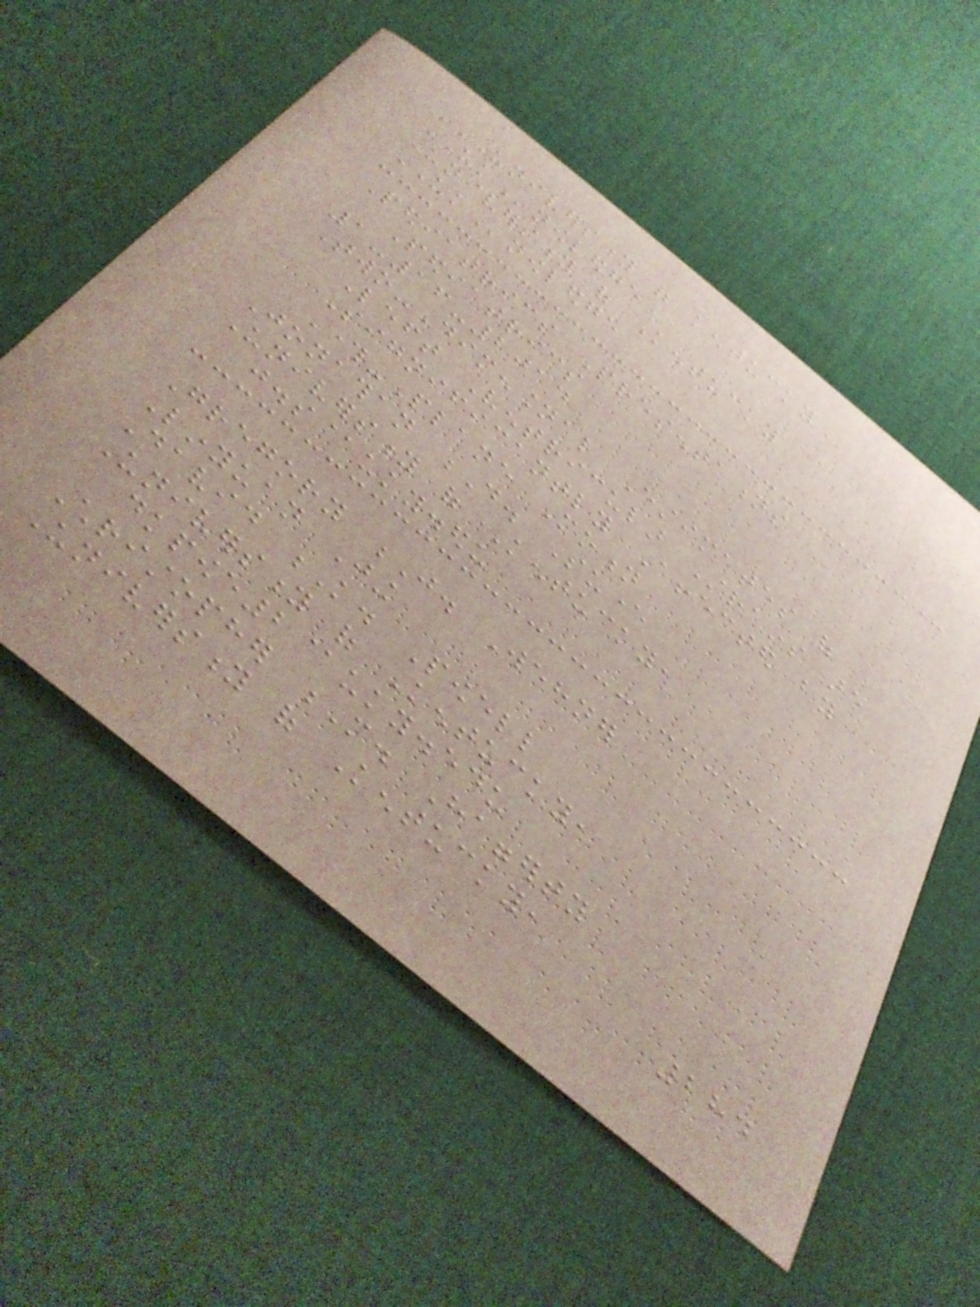UNIVERSITY OF KENTUCKY
UKnowledge
University of Kentucky
UKnowledge
Pediatrics Presentations
Pediatrics
1-16-2014
Two-Dimensional Estimates of
Left Ventricular Strains are
Significantly Affected by
Through-Plane Motion
Jonathan D. Suever
University of Kentucky,
j.s@uky.edu
Gregory J. Wehner
Linyuan Jing
David K. Powell
University of Kentucky,
dkpowe2@uky.edu
Christopher M. Haggerty
University of Kentucky,
284
